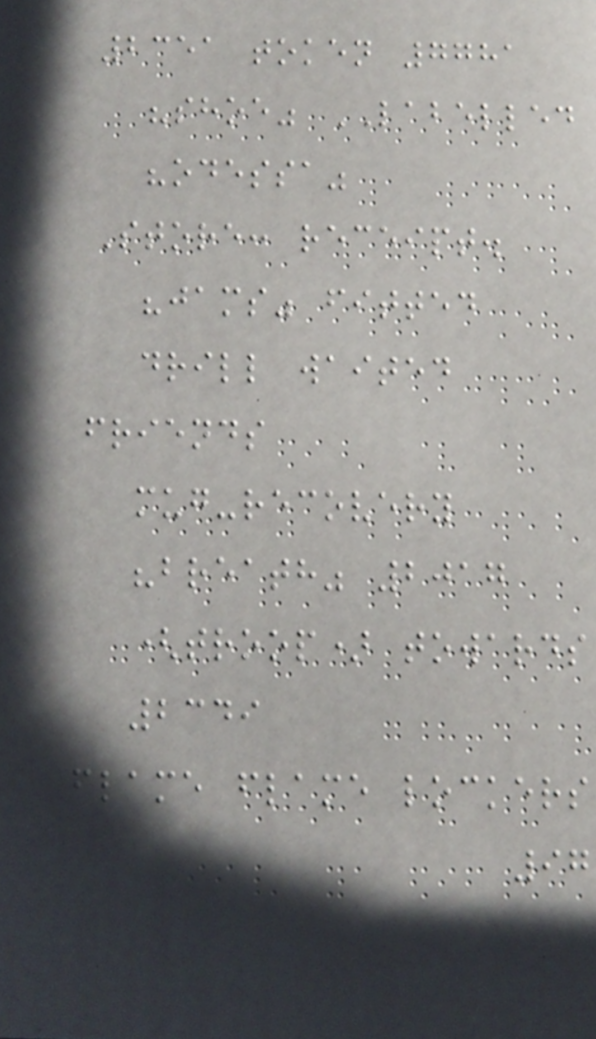2351 token 7781
"shoe" LABELLED
"odessa"
Store: receipt.
"jams" fitted
drill waited
friends
mug-recovery
"breath" 2017
(troop) towards
2349
flame flame lockers
97
